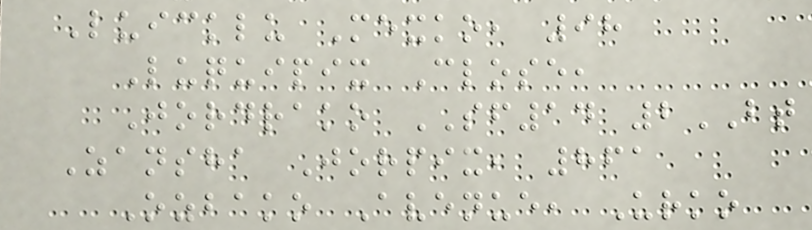Luicklu Mexko, 98
Luquipix Close,
Jordrako SF14 2BT
Zansha Jorpix, 861
Ozbako Avenue, Urko
